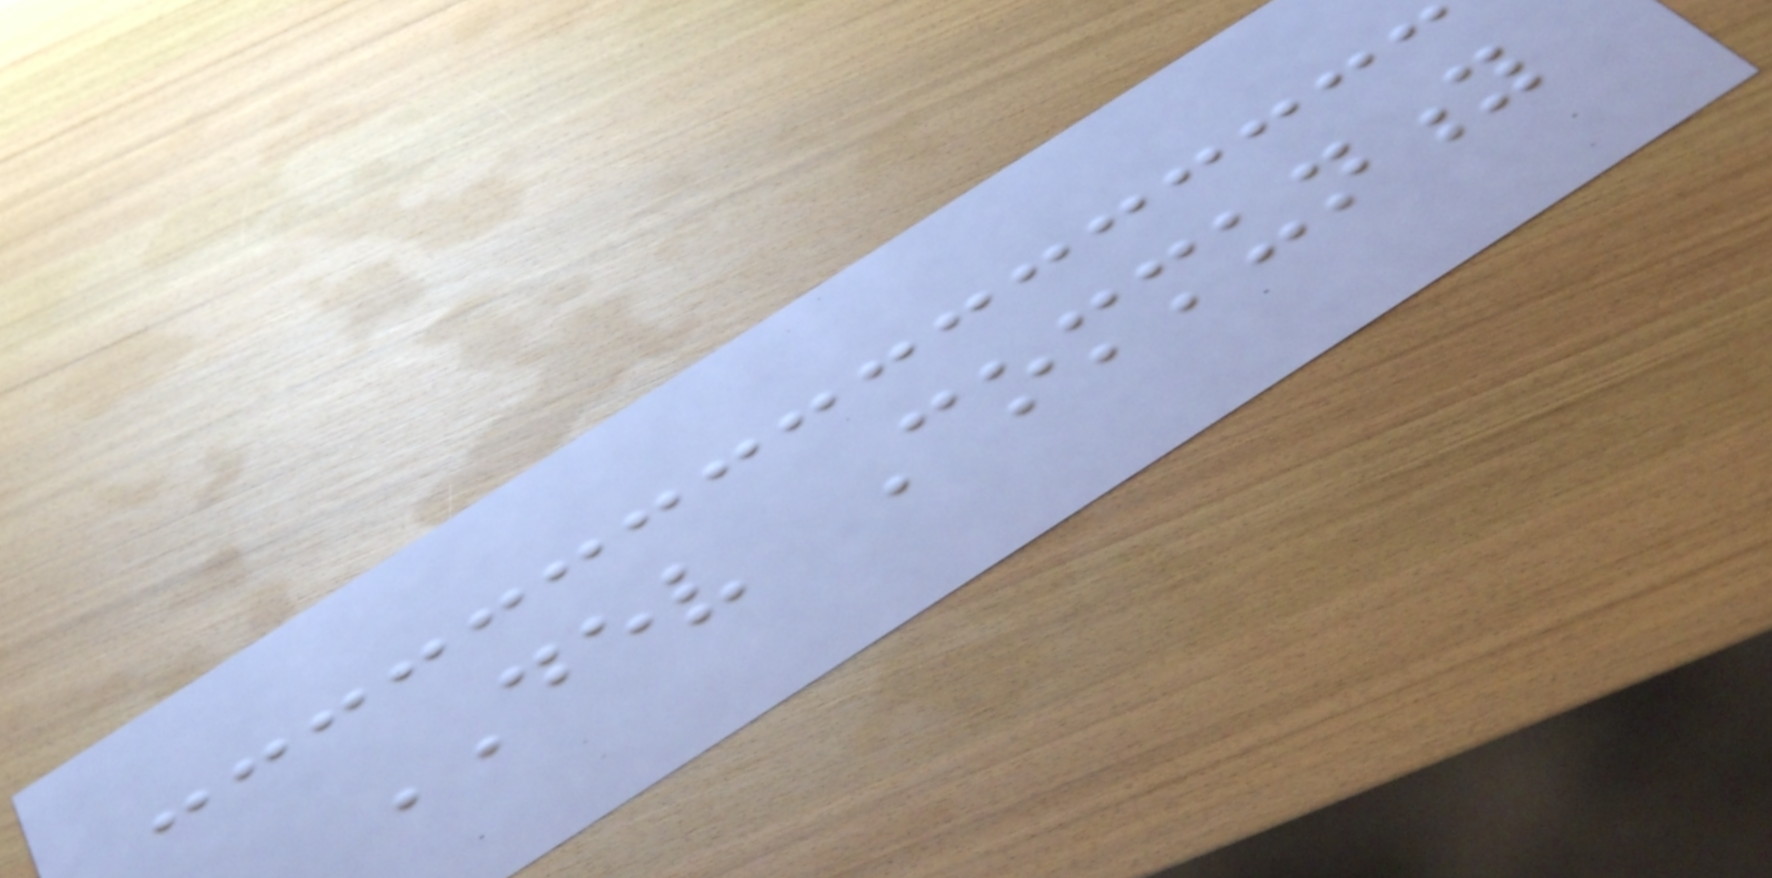DEV Community
